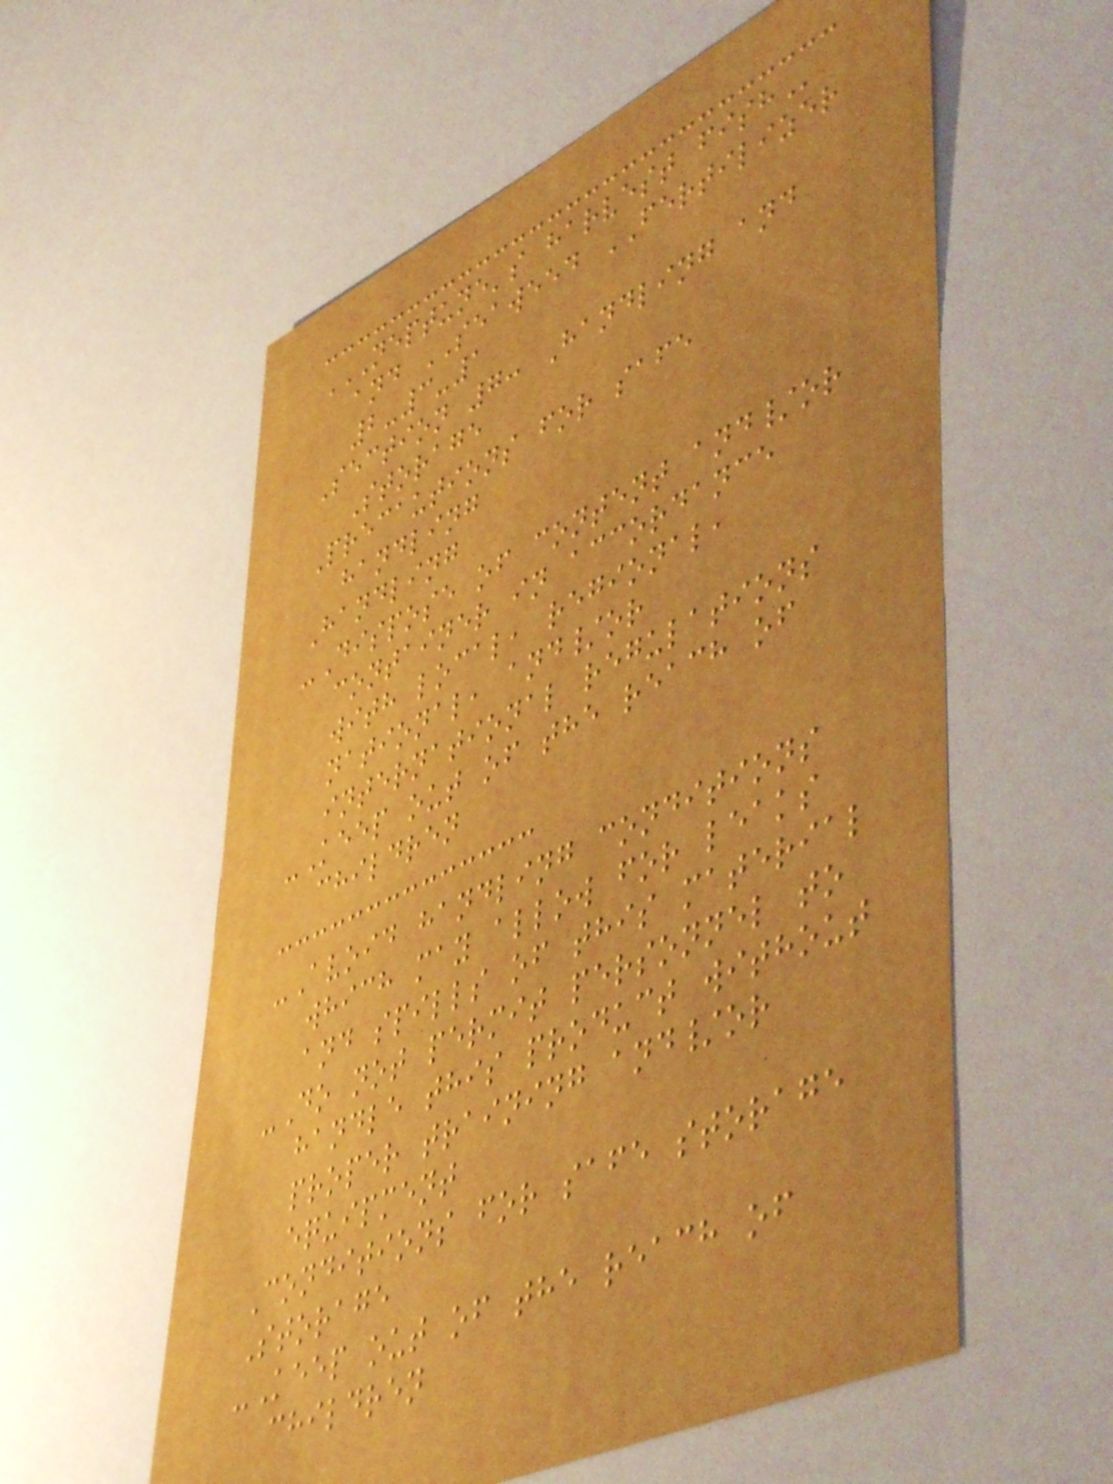NEPTUNE'S HARVEST FISH
and SEAWEED FERTILIZER
2-3-1
Section 7: Handling and
Storage
Precautions for safe
handling
Handling
-Dispose of content and/or
container in accordance
with local, regional,
national, and/or
international regulations
-Keep out of the reach of
children
-Avoid handling conditions
which may allow for leaks
and spills of this material
-Do not permit personnel to
handle this product without
proper training and/or
equipment
Conditions for safe storage
Storage
-Keep out of the reach of
children
